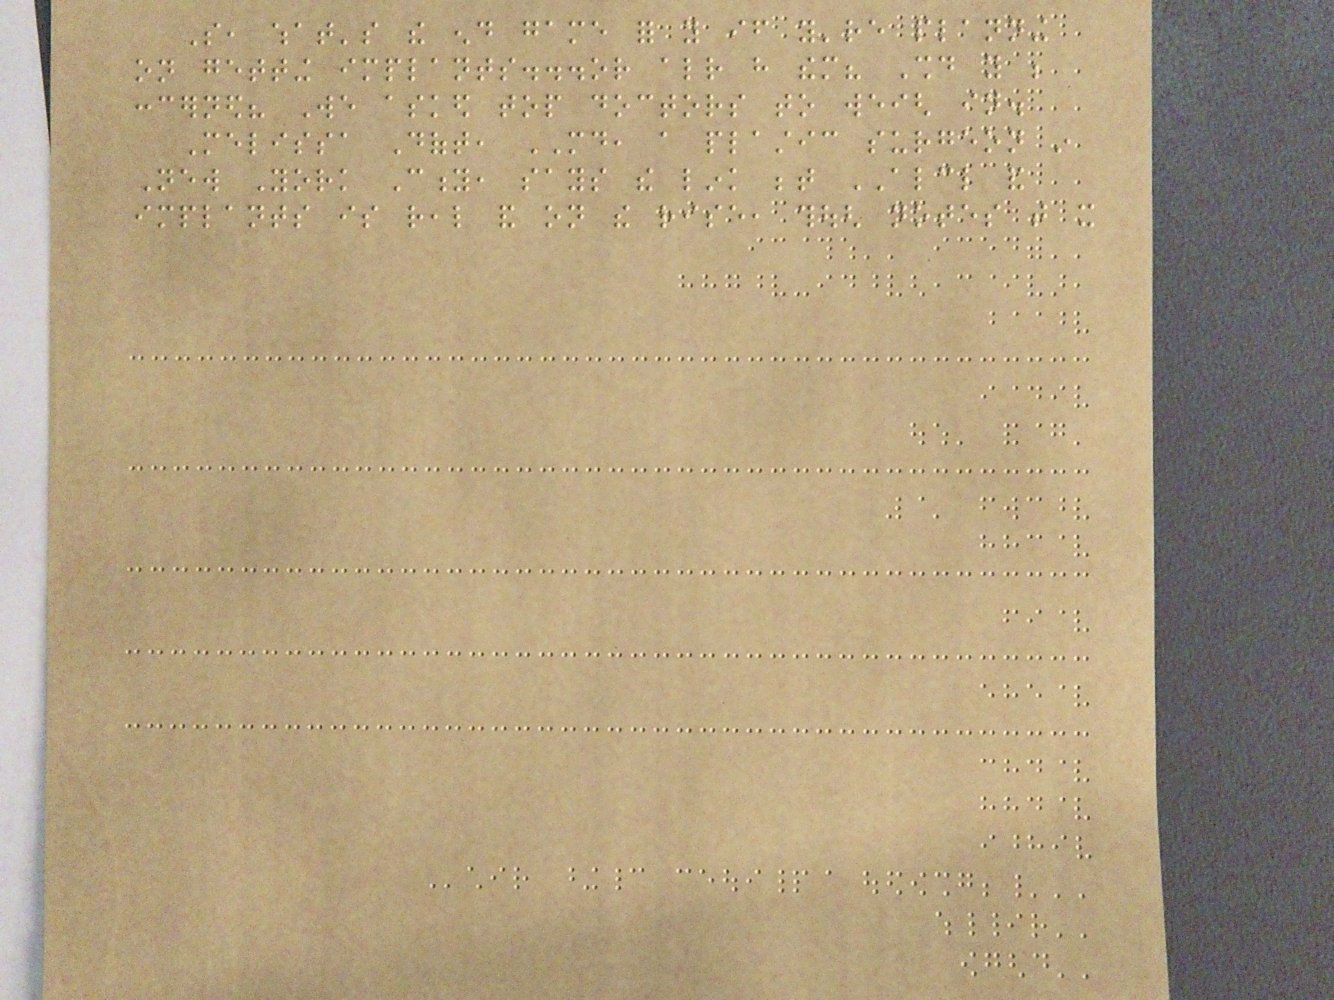So, what's the end game for you if you're planning
on getting implants...or already have them? Should you be
concerned? We asked top doctors to weigh in.
Melissa Doft, MD, a plastic surgeon in
New York City, says the link between ALCL and
implants is real and on the rise, though notes that it
